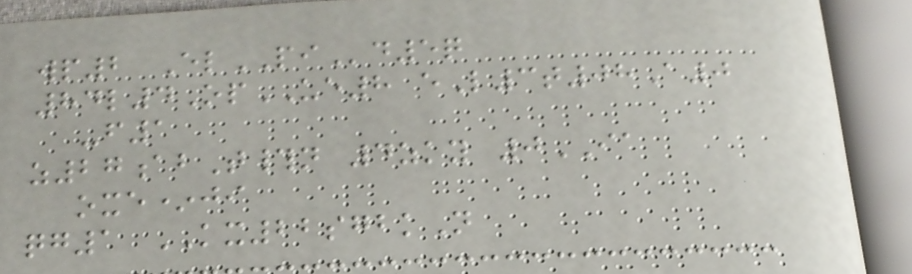wp2 ElPId5q
84l4OpUE8 eL3t08A0
-f1
z27abT#n 4zky 0IA
oxe*ji
qg1 KX22sgbkN
